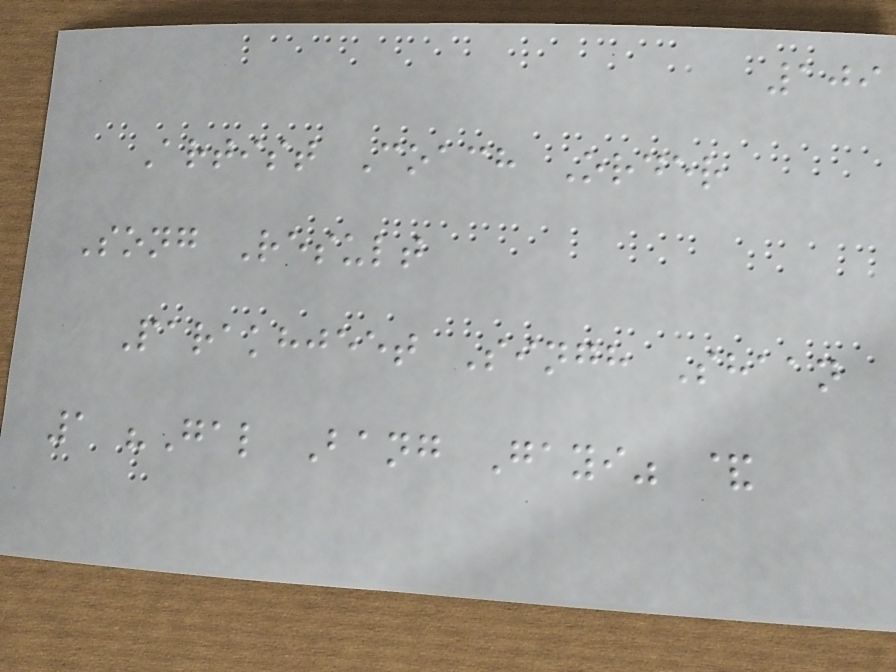109
Artist Coach Order
Song Result
Parakhjeet Singh Shaan
1 "Gal Bang Gayi" &
